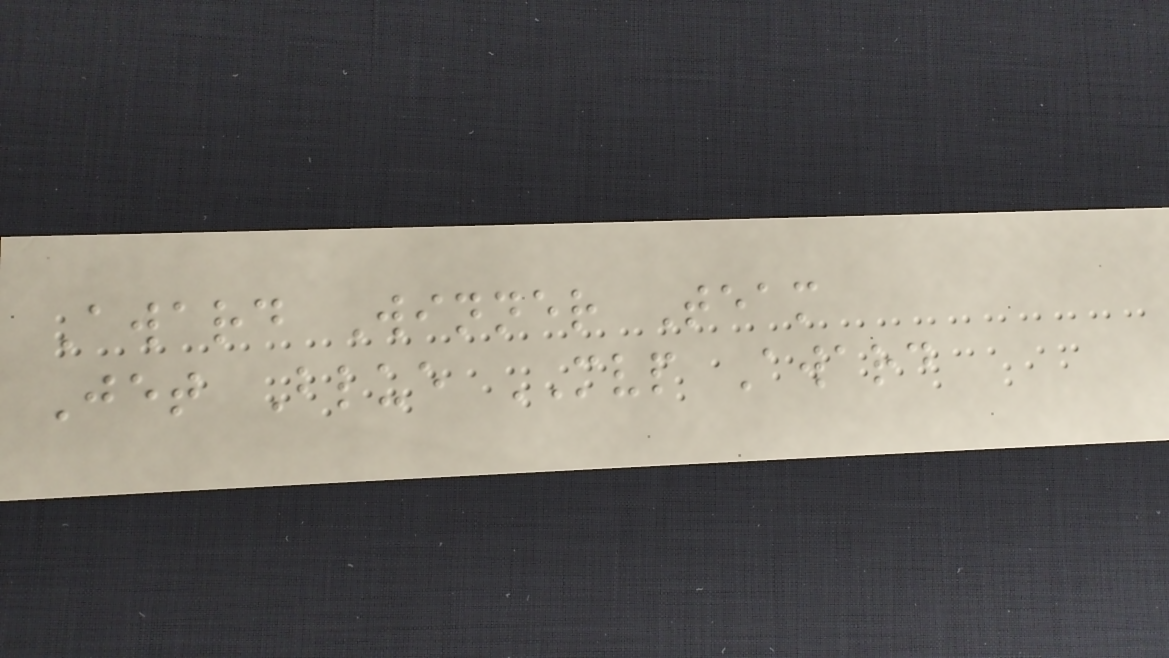Award Winner Team
Jet Blue MVP Award
